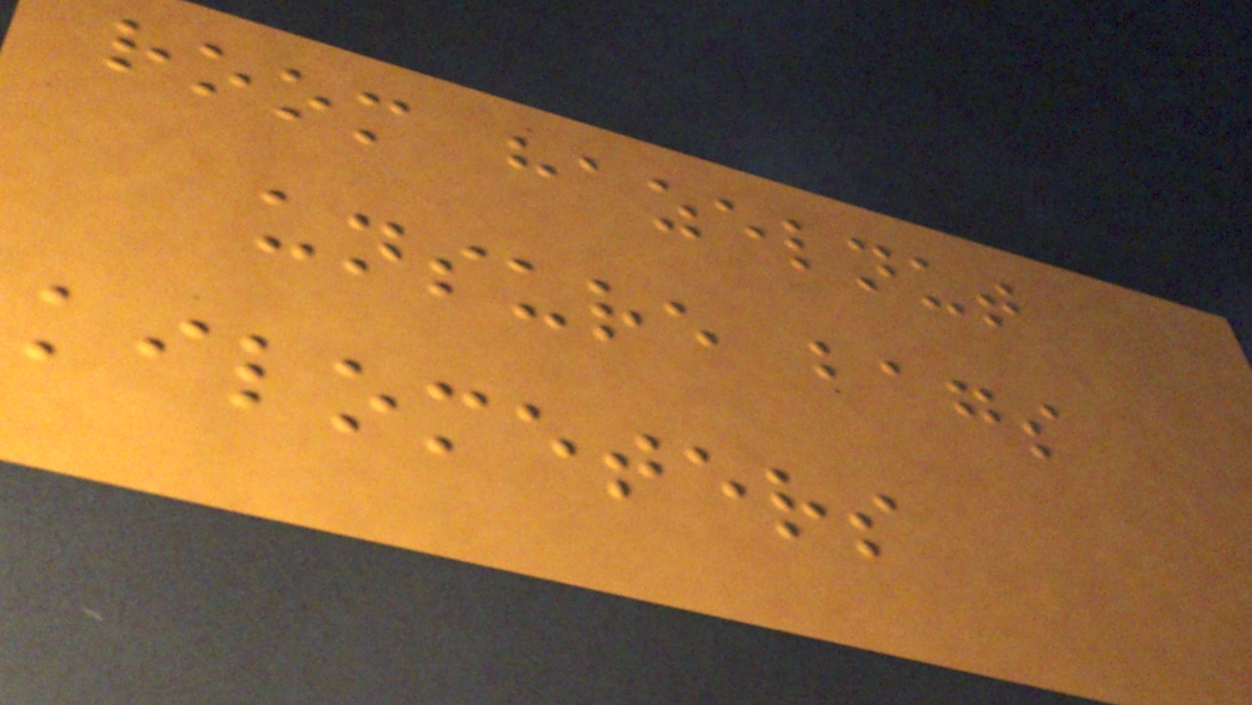room hazelnut
unsure bags
kilometers
